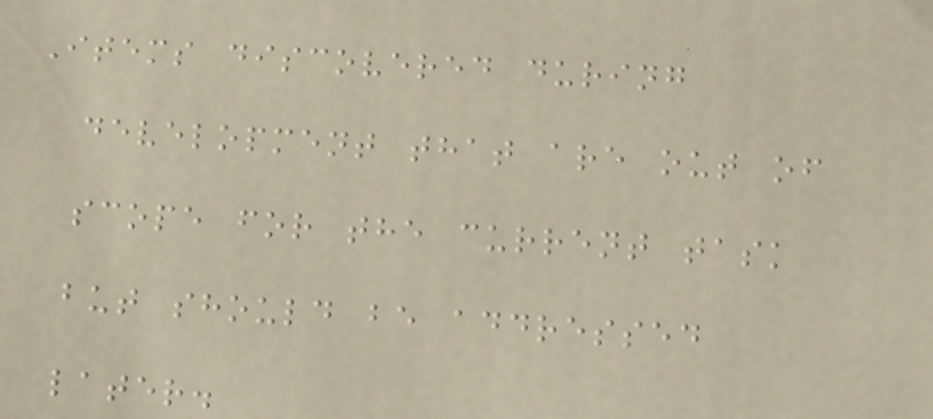Items discovered during
development that are out of
scope for the current task
but should be addressed
later.
